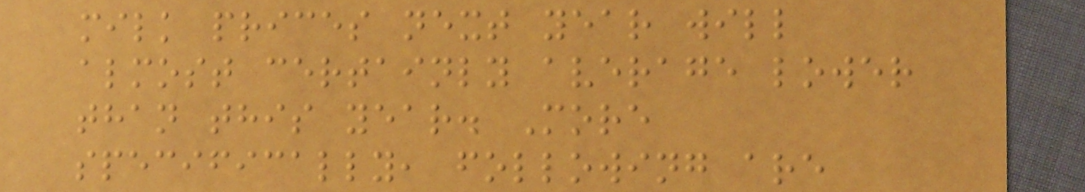milk prices next year will
almost certainly average lower
than this year. More
specifically, following are
